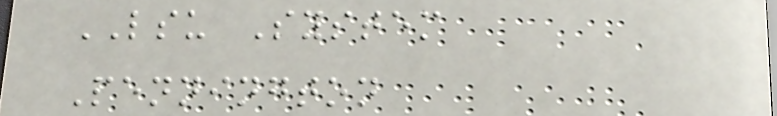LSU System
Pennington
